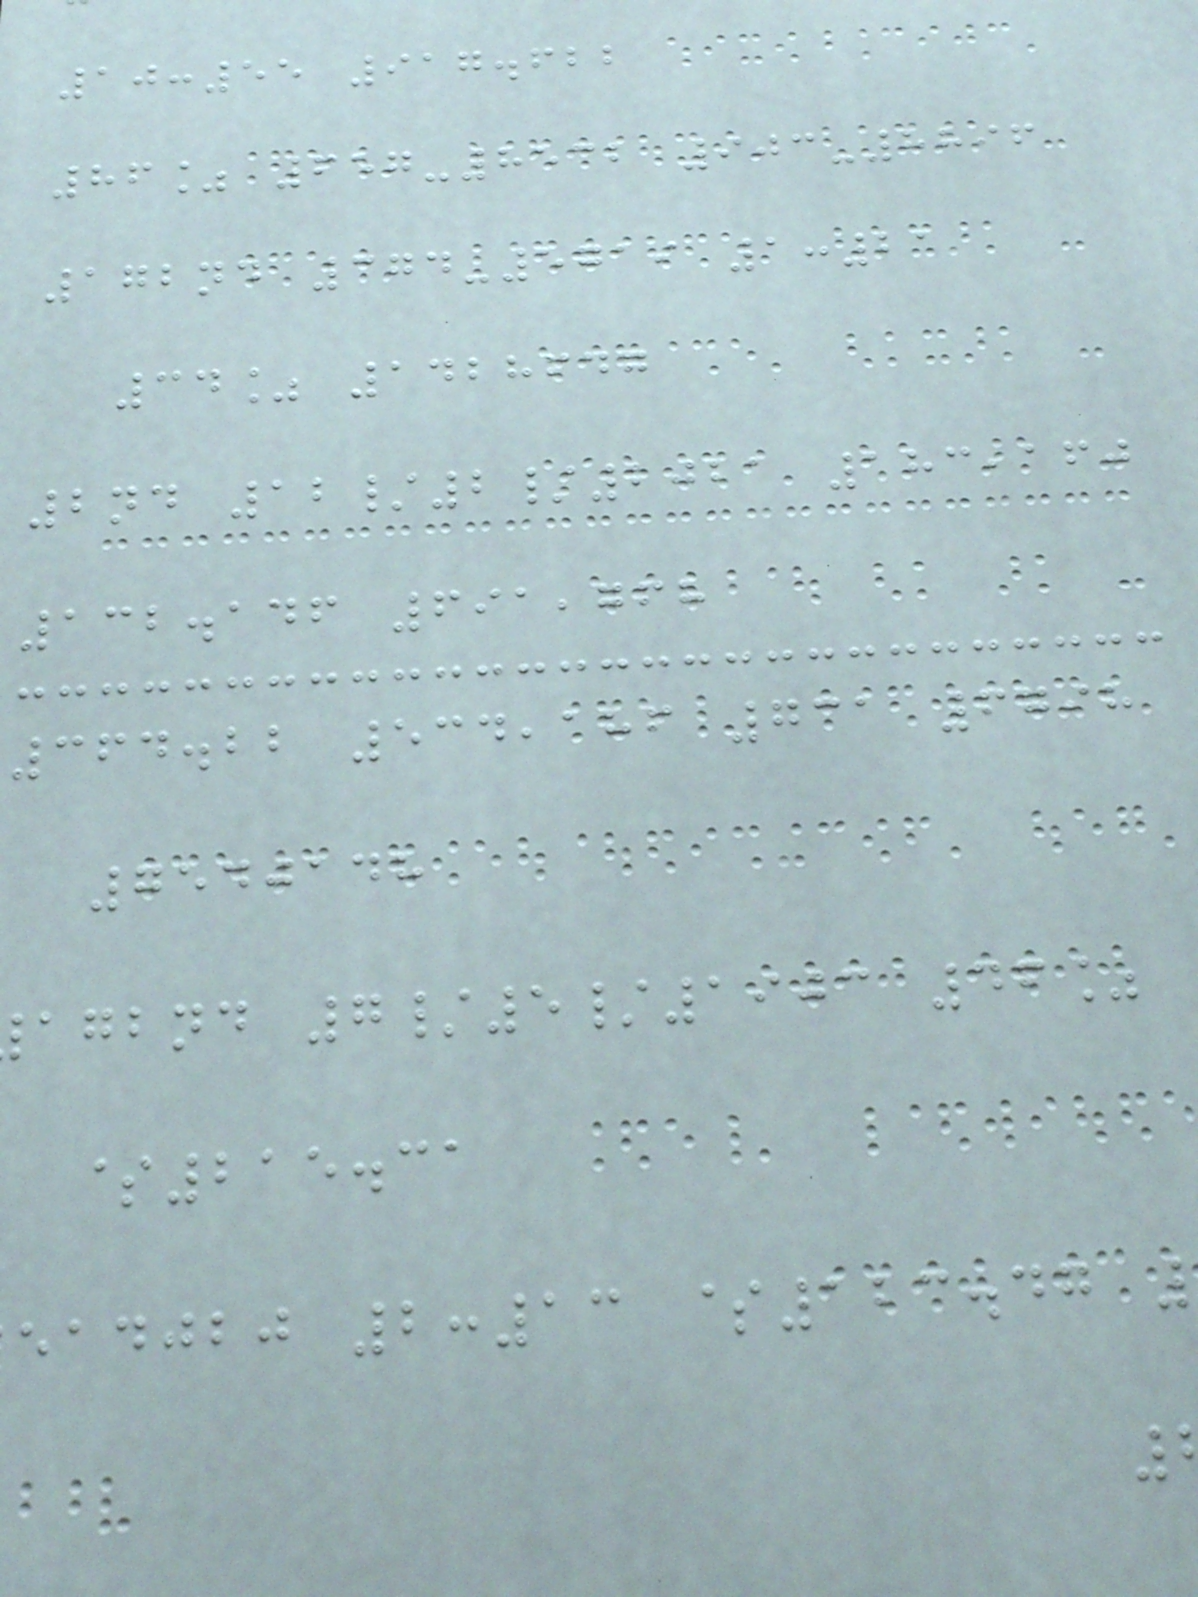10:55 917.622
86% 657-8532 903-8896
172nd 374-5719 1:21
34% 1428647
2nd 12/2/2021 183,160
132.146 691,768
364.22 534,186 731 6798
7540148
agbnd 7/5/1903 46%
$215.31
eadjbj 2:13 $123.47
